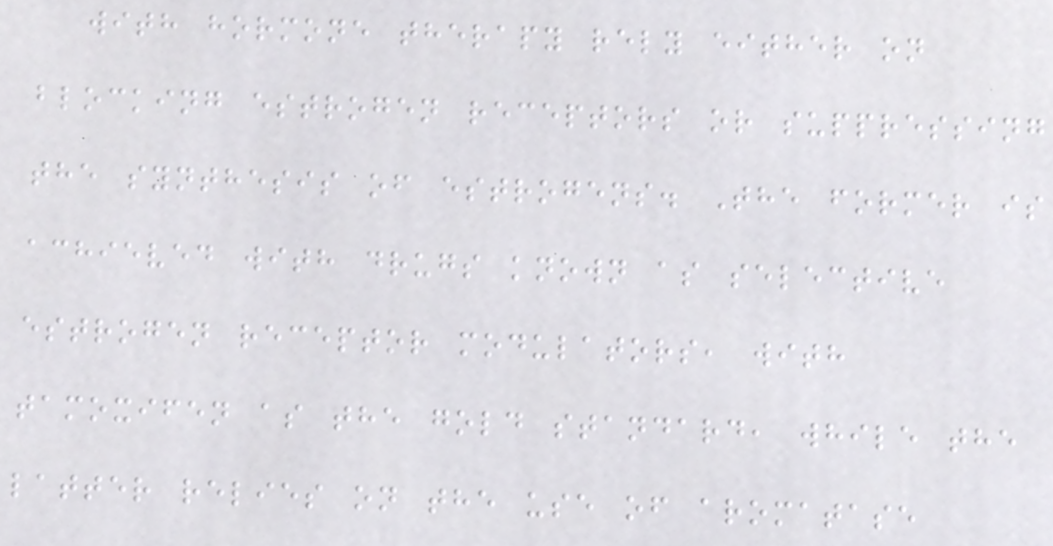with hormone therapy rely either on
blocking estrogen receptors or suppressing
the synthesis of estrogens. The former is
achieved with drugs known as selective
estrogen receptor modulators, with
tamoxifen as the gold standard, while the
latter relies on the use of aromatase
